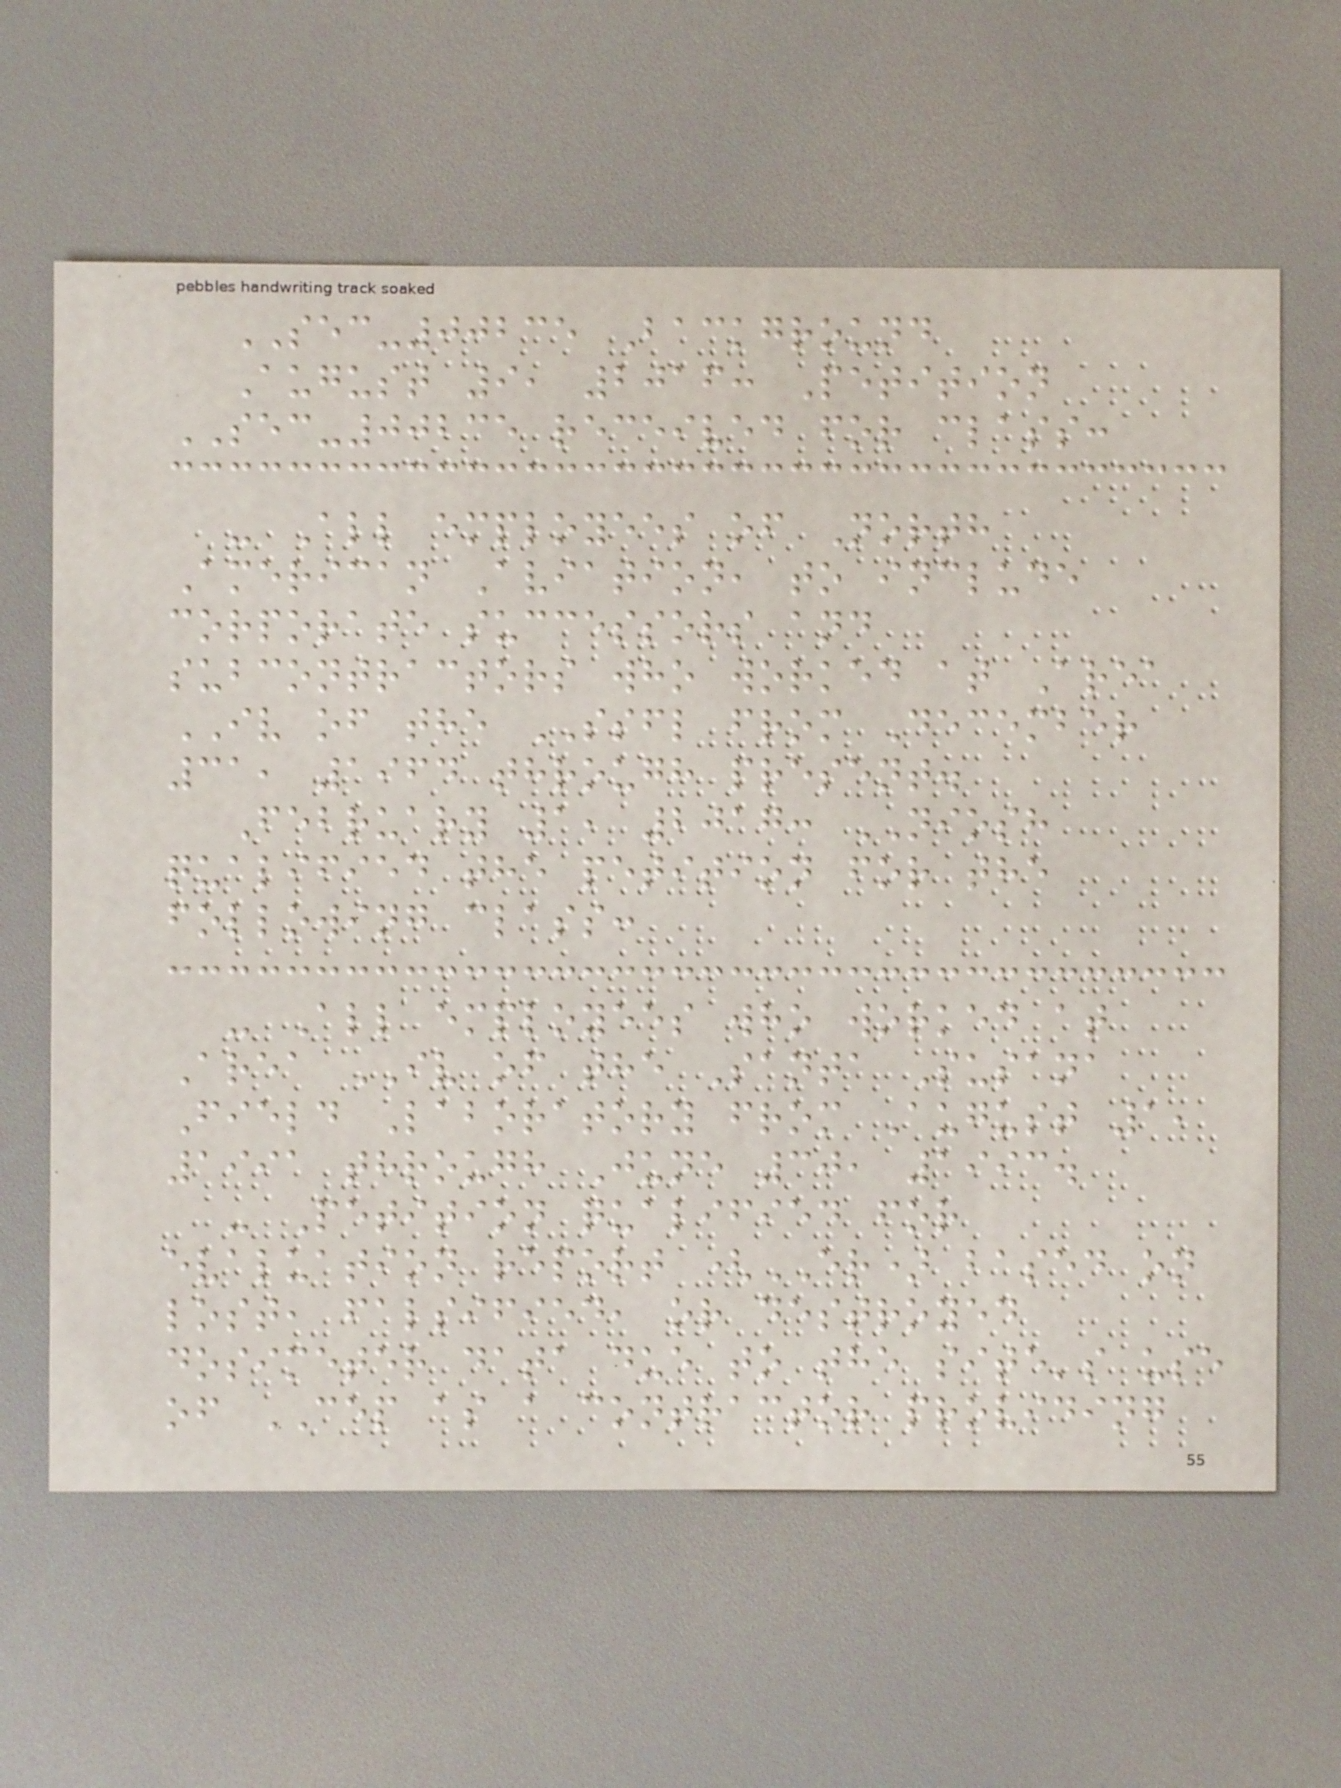SEC-00235 Background
August 9, 2016: Petition
SEC-00235 received for class:
- All employees of North
American Aviation, to include
corporate successors and
subcontractors who worked at Area
IV of the SSFL from December
31, 1964 through present.
February 1, 2017: NIOSH
qualified the petition for the
following class:
- All employees who worked at
Area IV of the Santa Susana
Field Laboratory from August 1,
1991 through June 30, 1993.
- Petition qualified for
evaluation report (ER) based on
lost, falsified, or destroyed
dosimeter data due to the site's use
of CEP as a contractor providing
